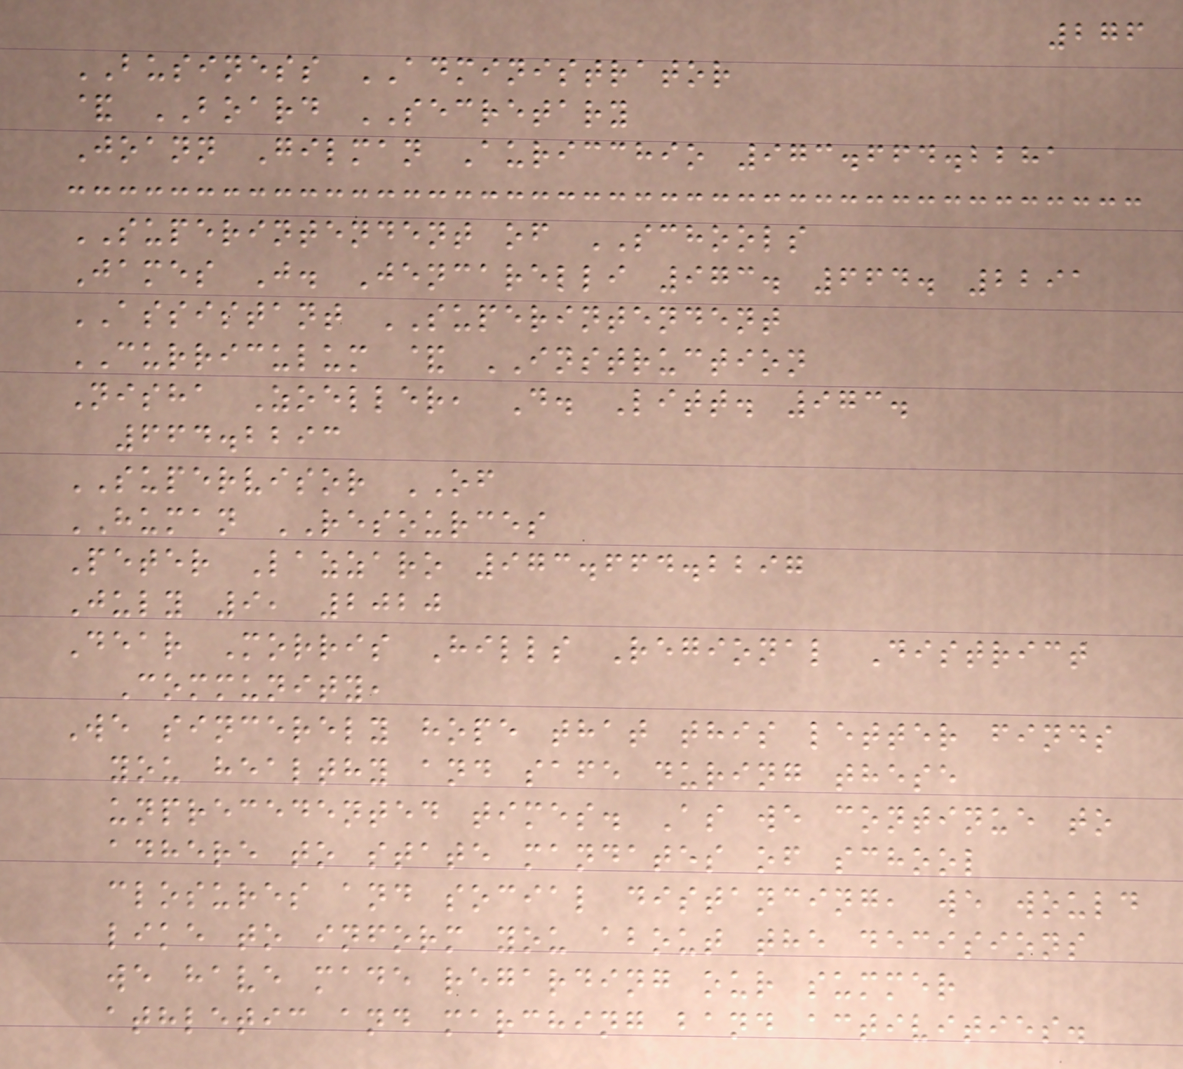276
BUSINESS ADMINISTRATOR
& BOARD SECRETARY
Joann Gilman Auricchio 973.664.2281
SUPERINTENDENT of SCHOOLS
James J. Jencarelli 973. 664. 2291
ASSISTANT SUPERINTENDENT
CURRICULUM & INSTRUCTION
Nisha Zoeller, D. Litt. 973.
664.2293
SUPERVISOR OF
HUMAN RESOURCES
Peter Lazzaro 973.664.2297
July 9, 2020
Dear Morris Hills Regional District
Community,
We sincerely hope that this letter finds
you healthy and safe during these
unprecedented times. As we continue to
adhere to state mandates of school
closures and social distancing, we would
like to inform you about the decisions
we have made regarding our summer
athletic and marching band activities.
